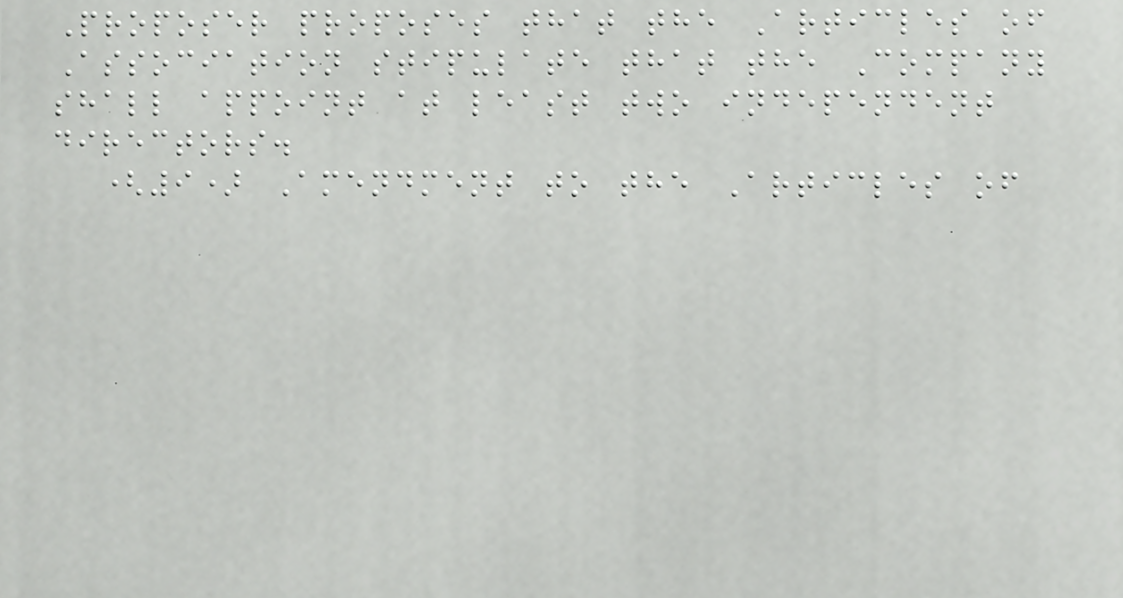Proposer proposes that the Articles of
Association stipulate that the Company
shall appoint at least two independent
directors.
(9) Amendment to the Articles of
